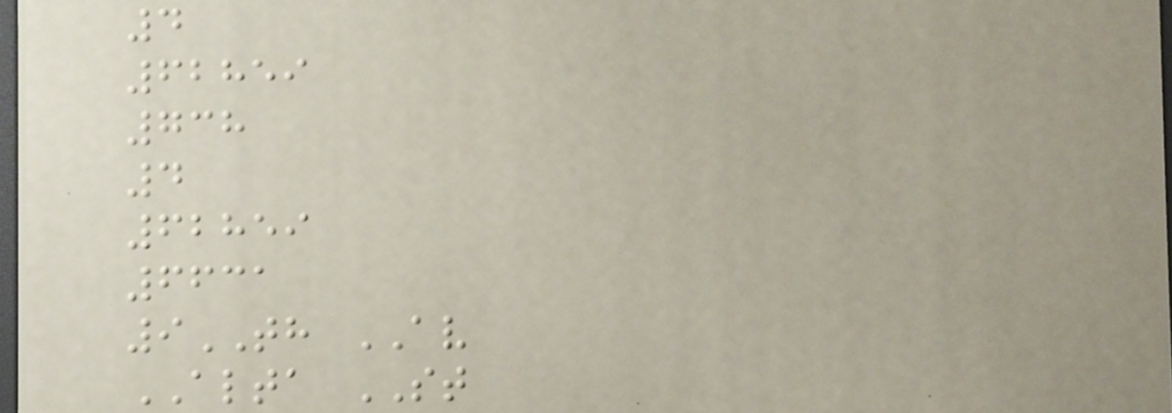4
62859
738
4
62859
6631
9TH AV
ALTA ST
